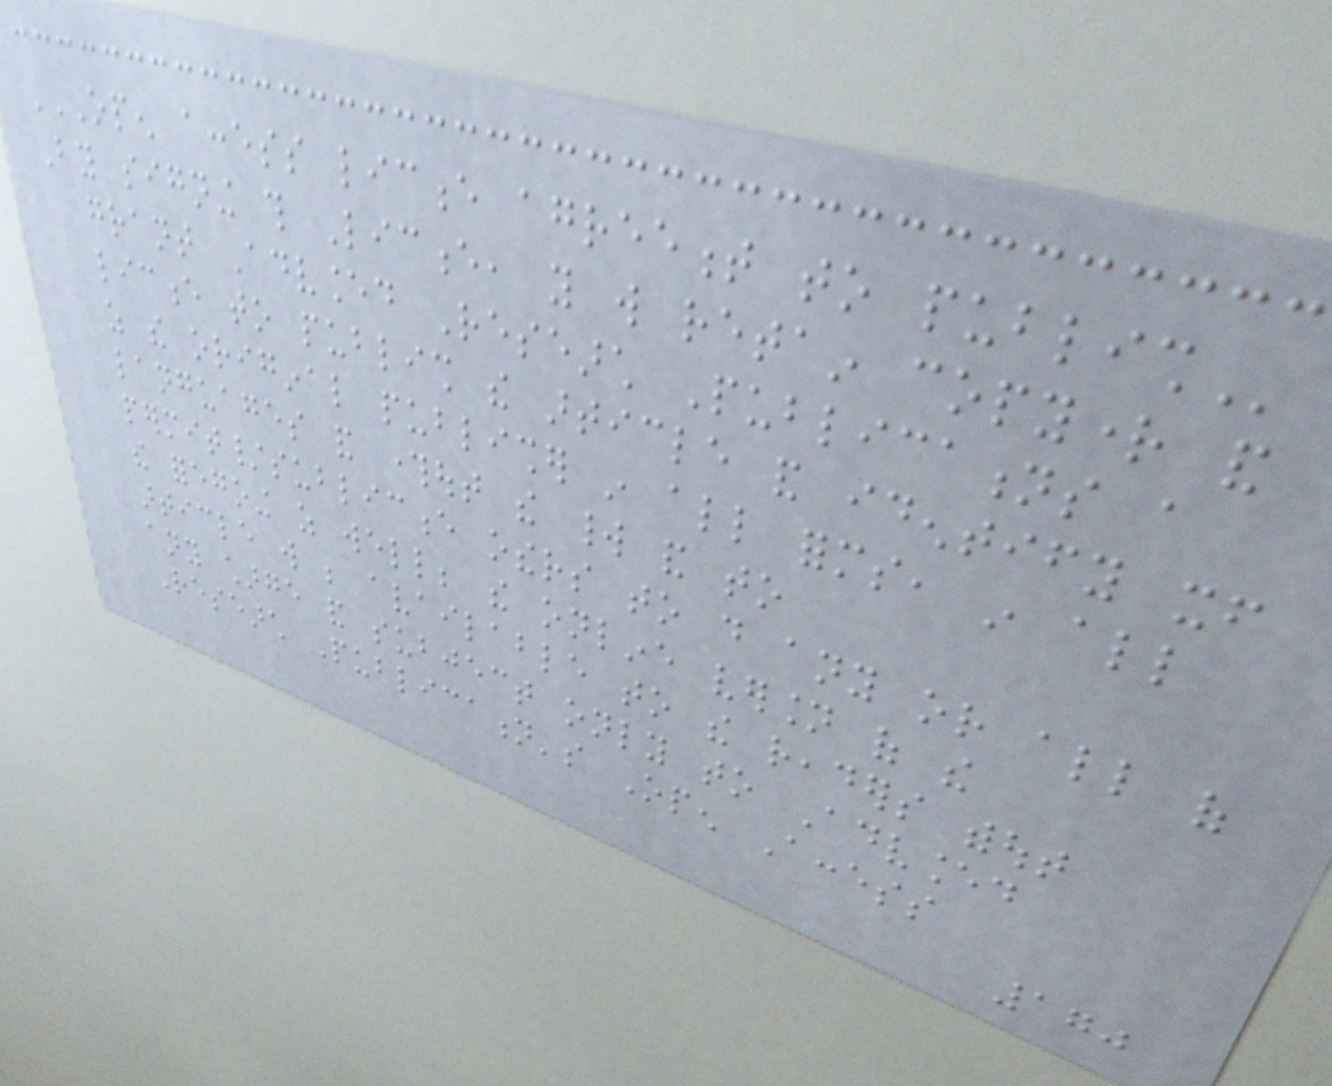OPEN ACCESS LICENCE AGREEMENT TO PUBLISH
By signing this Licence, you will retain copyright and
grant Advanced Research Publications a
licence to publish the article and identify itself
as the original publisher in all forms, in all
languages and throughout the world and to
permit/sublicence others to do any or all of
the foregoing as well; the online version of the
article will be available to the readers without
any charge and subject only to Advanced
Research Publication's Open Access
170
